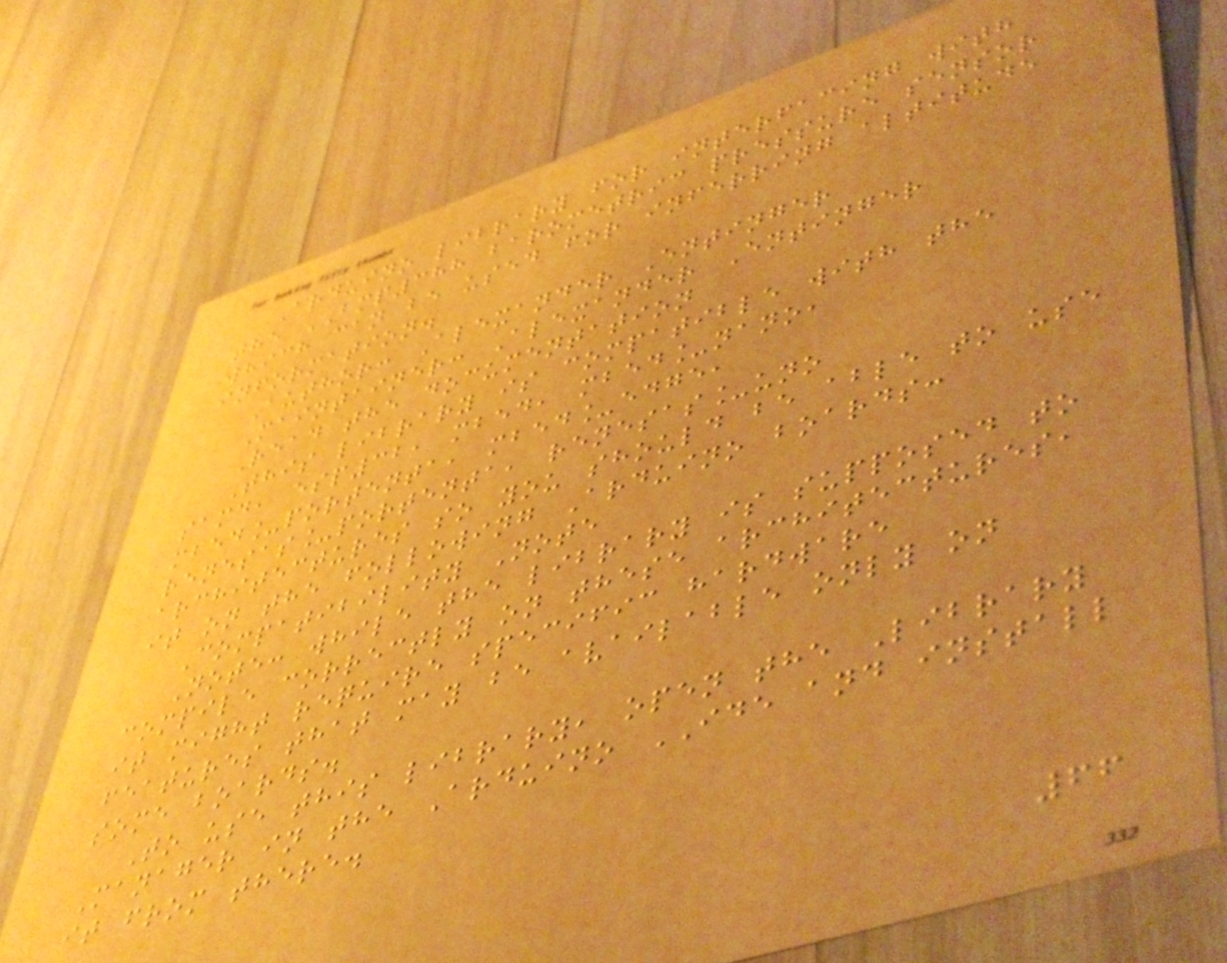Arduino library for interfacing with
the BMP388 barometric pressure sensor
which can be used for inferring altitude
information.
Author: Alexander Entinger
Maintainer: Alexander Entinger
Read the documentation
This library is compatible with the
samd, esp32, mbed, mbed_nano,
mbed_portenta, mbed_edge,
renesas_portenta, renesas_uno
architectures so you should be able to use
it on the following Arduino boards:
Compatibility Note
Note: while the library is supposed to
compile correctly on these architectures,
it might require specific hardware
features that may be available only on
some boards.
To use this library, open the Library
Manager in the Arduino IDE and install
it from there.
66
